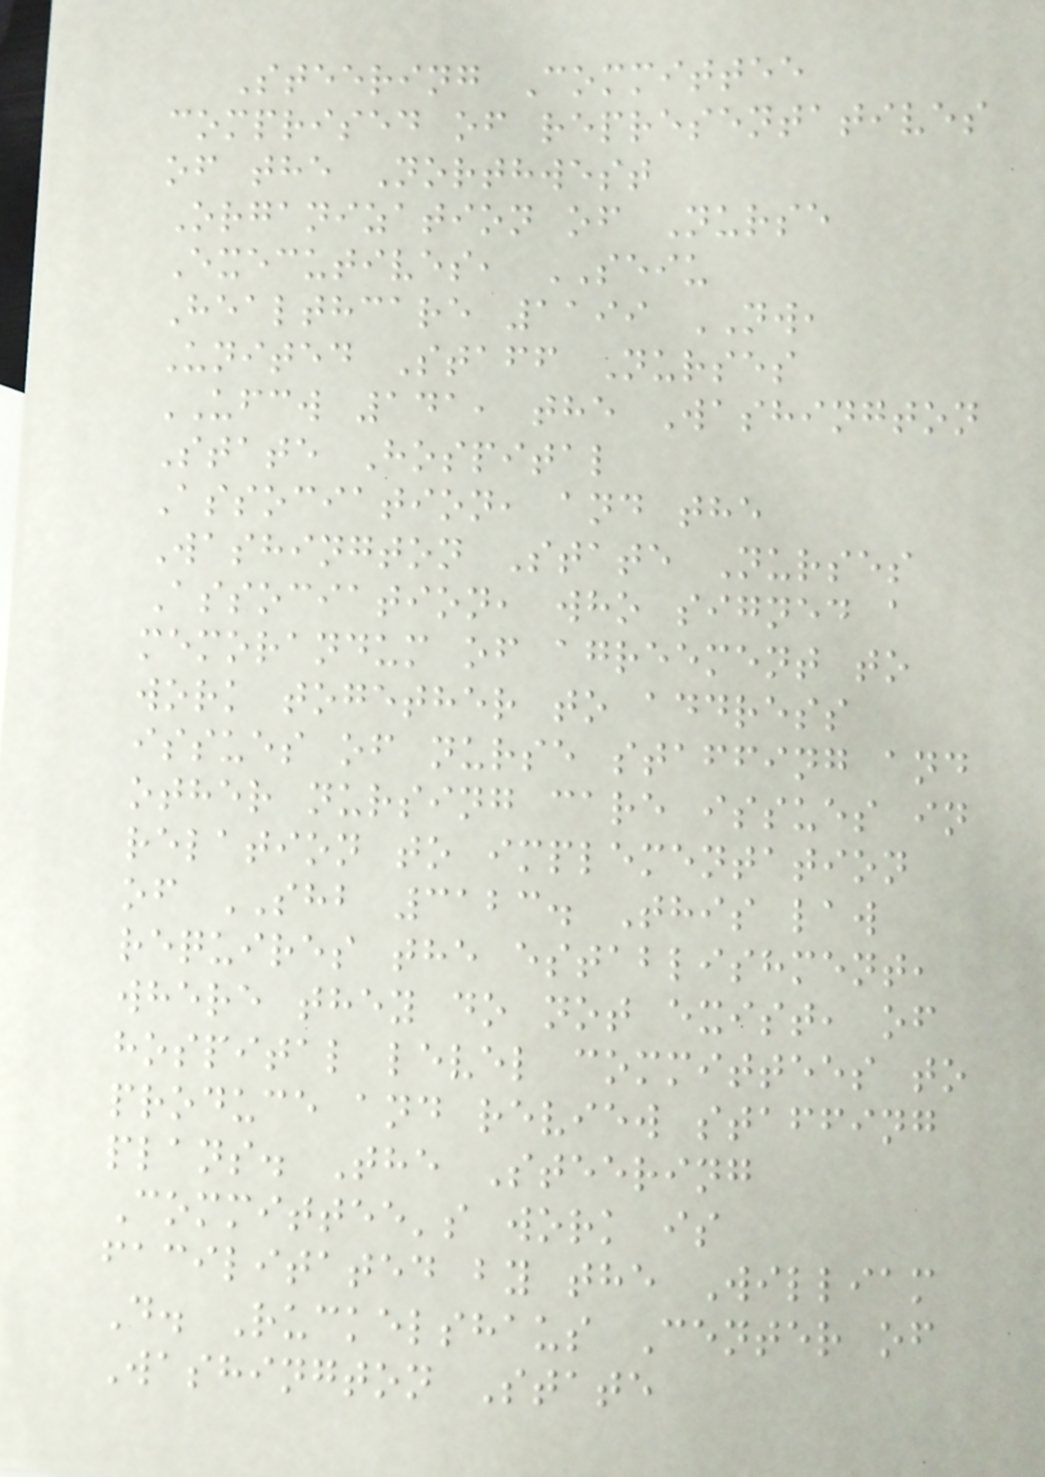Steering Committee
comprised of representatives
of the Northwest
Organization of Nurse
Executives, SEIU
Healthcare 1199 NW,
United Staff Nurses
UFCW 141, the Washington
State Hospital
Association, and the
Washington State Nurses
Association, who signed a
memorandum of agreement to
work together to address
issues of nurse staffing and
other nursing care issues in
relation to implementation
of SHB 3123. This law
requires the establishment,
where they do not exist, of
hospital level committees to
produce and review staffing
plans. The Steering
Committee's work is
facilitated by the William
D. Ruckelshaus Center of
Washington State
